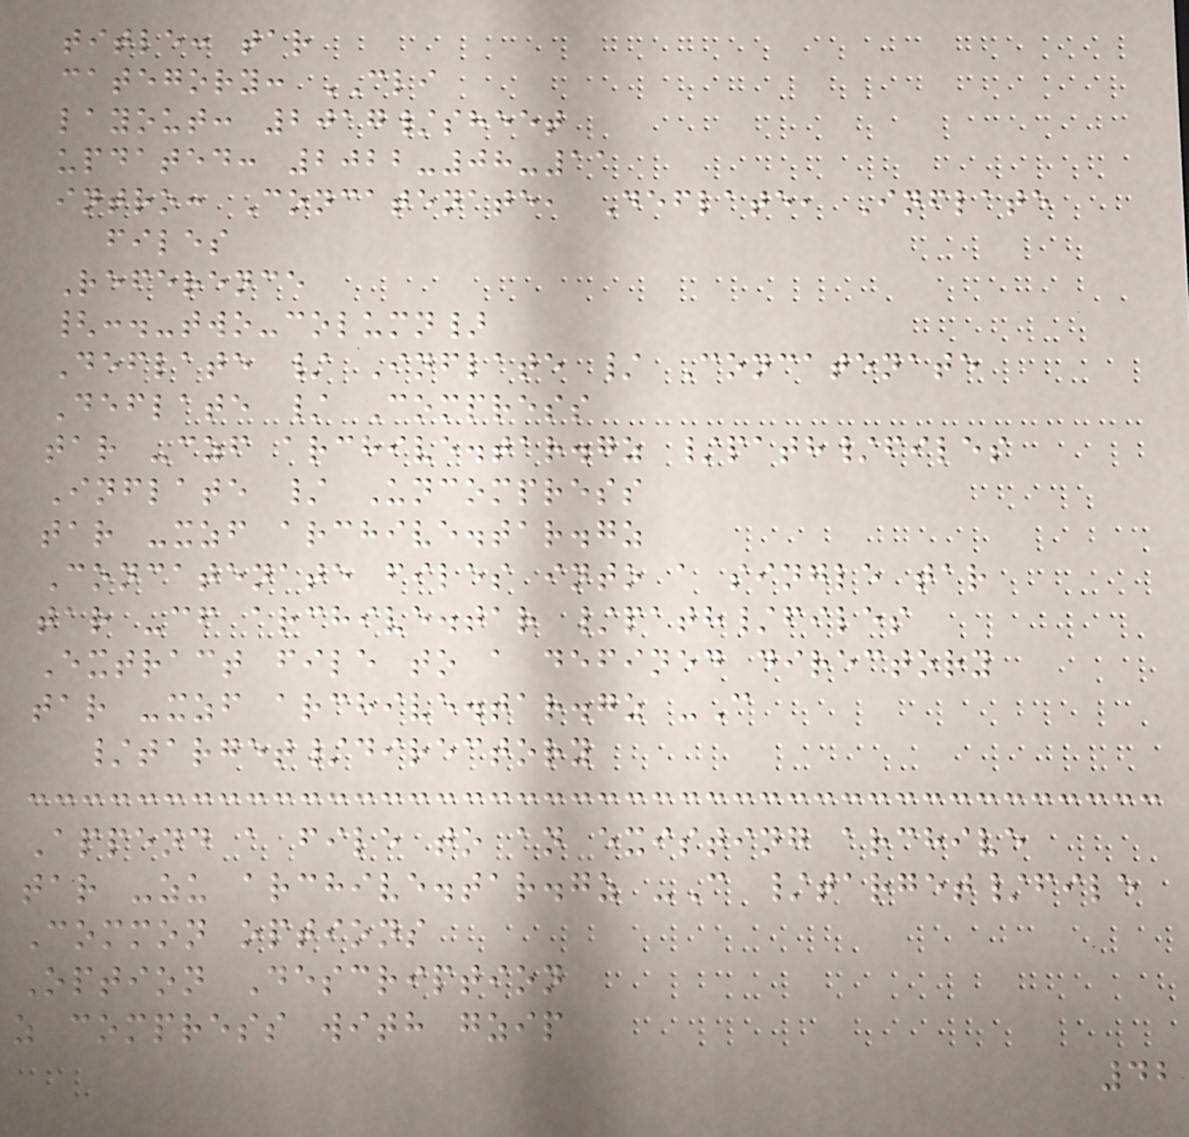title: tar
category: CLI
layout: 2017/sheet
updated: 2022-08-11
intro: Concatenate, Deflate, Inflate
files
Reference
{:.-two-column}
Deflate / Inflate / Concatenate
Deflate / Compress
tar -czf archive.tar.gz /path/files
Inflate / Uncompress
tar -xzf archive.tar.gz
Concatenate files into a single tar
tar -cf archive.tar /path/files
Extract file to a defined directory
tar -xzf archive.tar.gz -C
/target/directory
Append a file to an existing archive
tar -zu archive.tar.gz -C /target/file
Common options
Option Description
z compress with gzip
42
